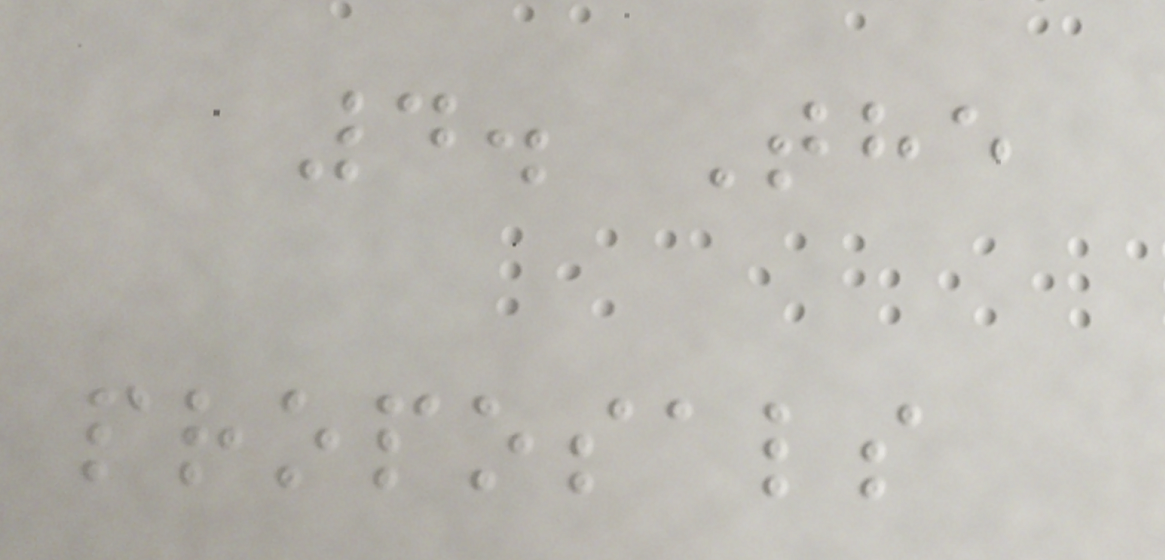4. The
proposals
